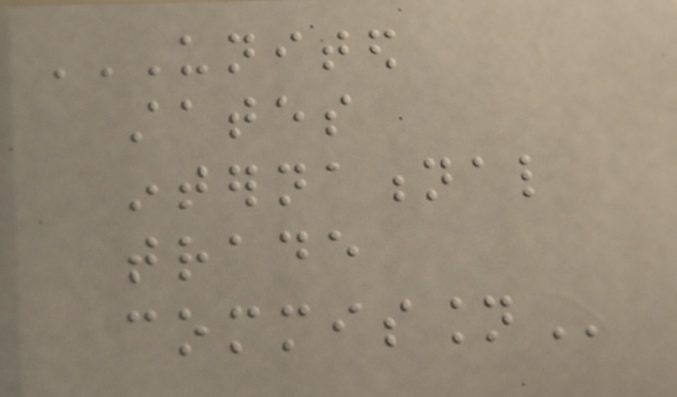UNITED
STATES
INTERNATIONAL
TRADE
COMMISSION
